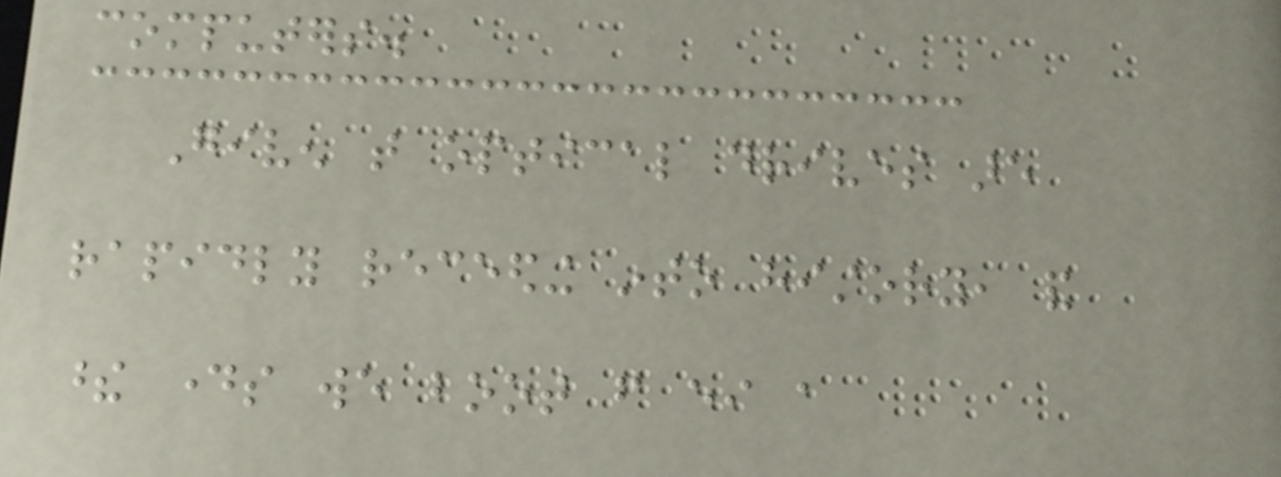computers.
Given that optical drives are
rapidly receeding into history, and
these days we boot from either a
